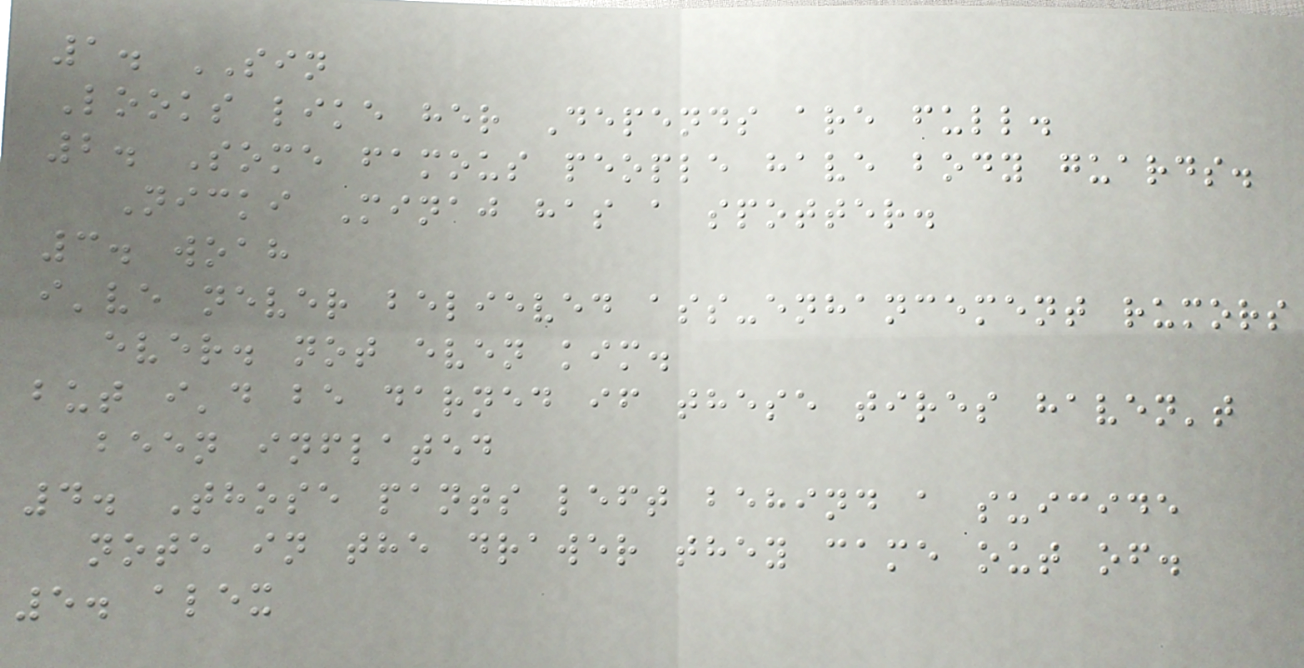1. SIN
Looks like her Depends are full.
2. Some famous people have body guards.
Nicki Minaj has a spotter.
3. woah
i've never believed ass-enhancement rumors
ever. not even kim.
but i'd be darned if these tires haven't
been inflated
4. Those pants left behind a suicide
note in the drawer they came out of.
5. alex
